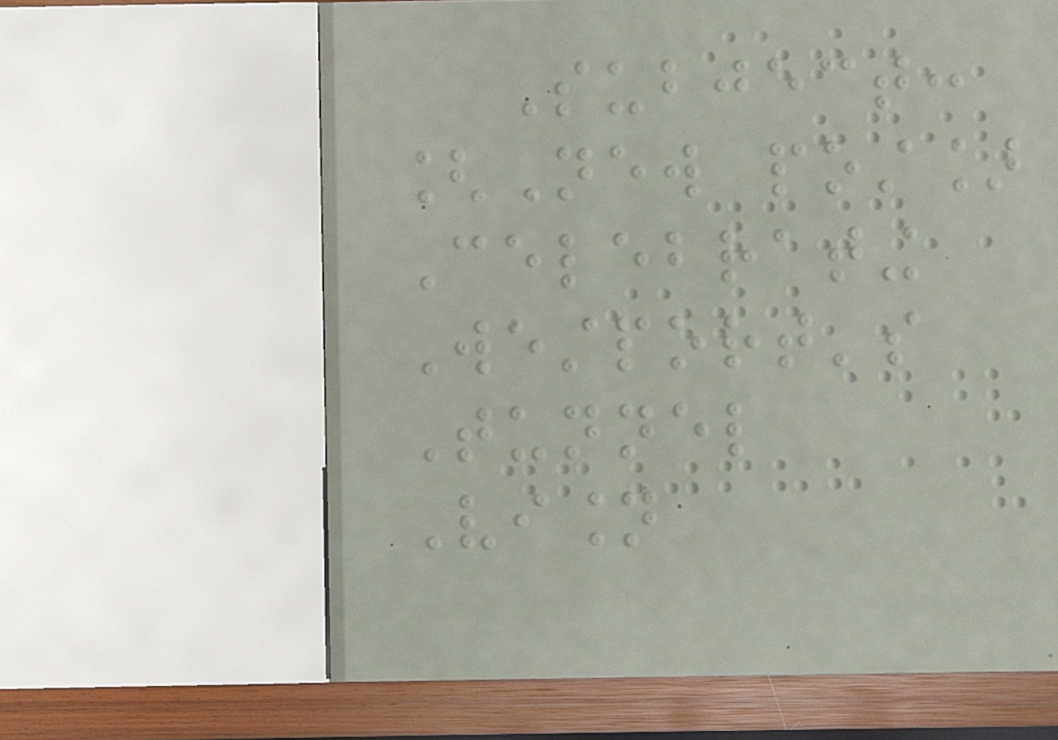Subject:
[New post]
Celebrating
Westport's
Tunnel
Vision
